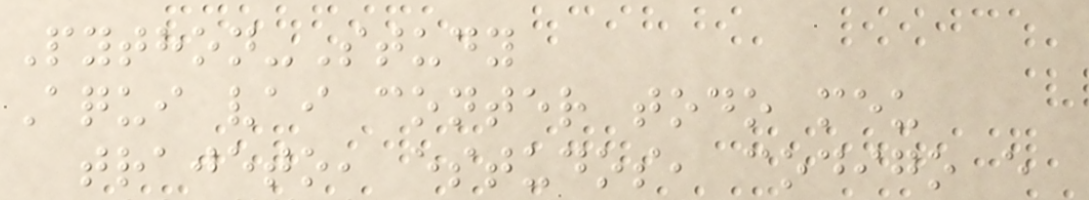Python-Study
Aqui vai conter todo meu
trajeto, estudos, codigo e
